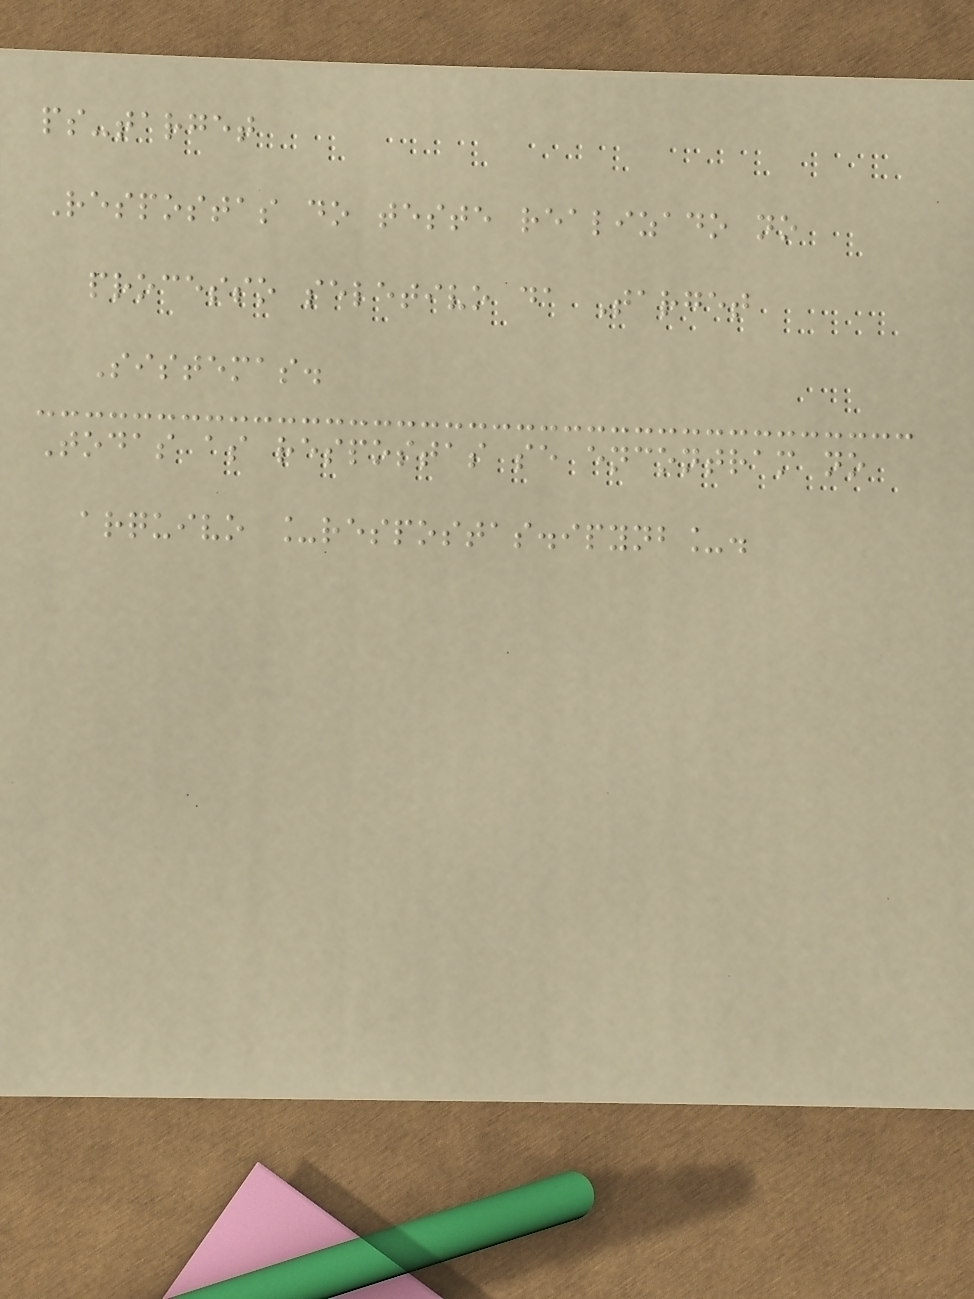ps-target
Respostas do teste realizado no
processo seletivo da Target
Sistemas.
Todas as respostas se encontram no
arquivo _respostas.ipynb_.
